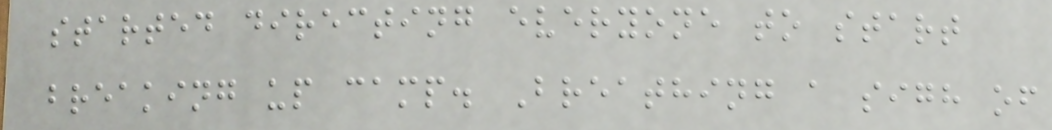started directing everyone to start
breaking up camp. Breathing a sigh of
